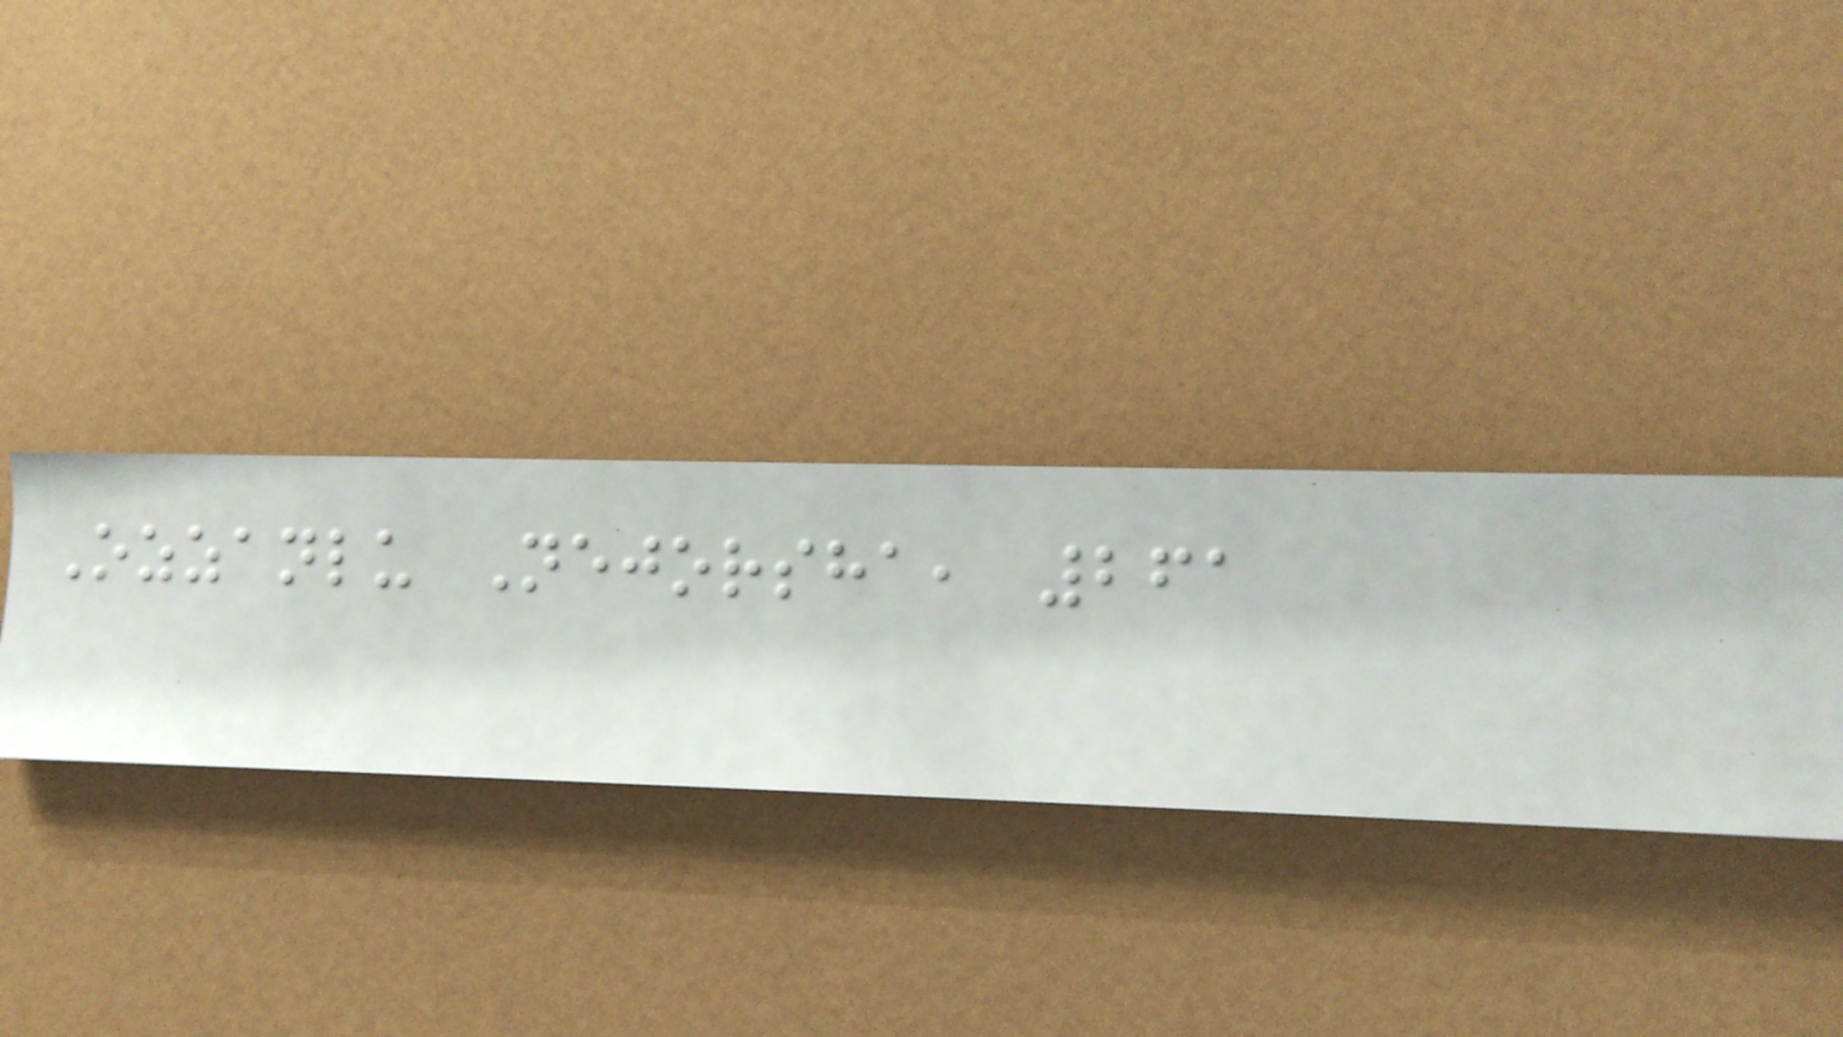Ozzanlu Nejorsha, 261
